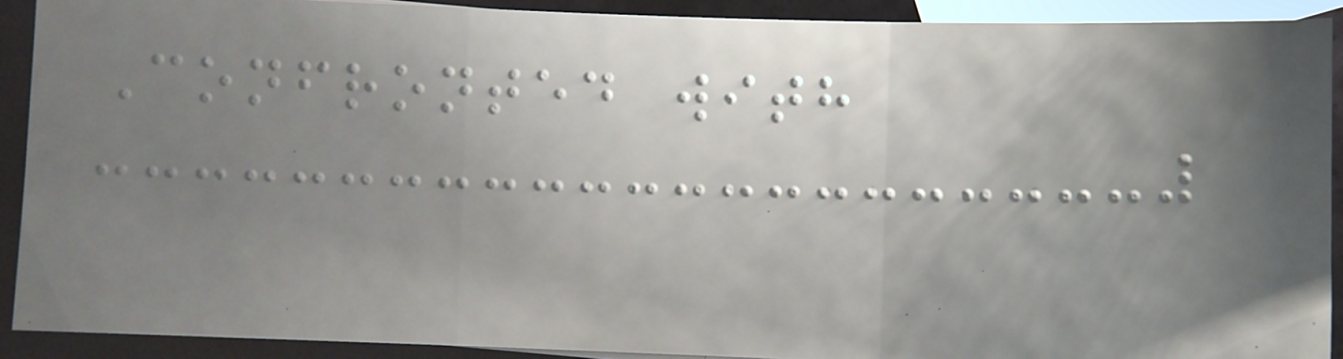Confronted with
